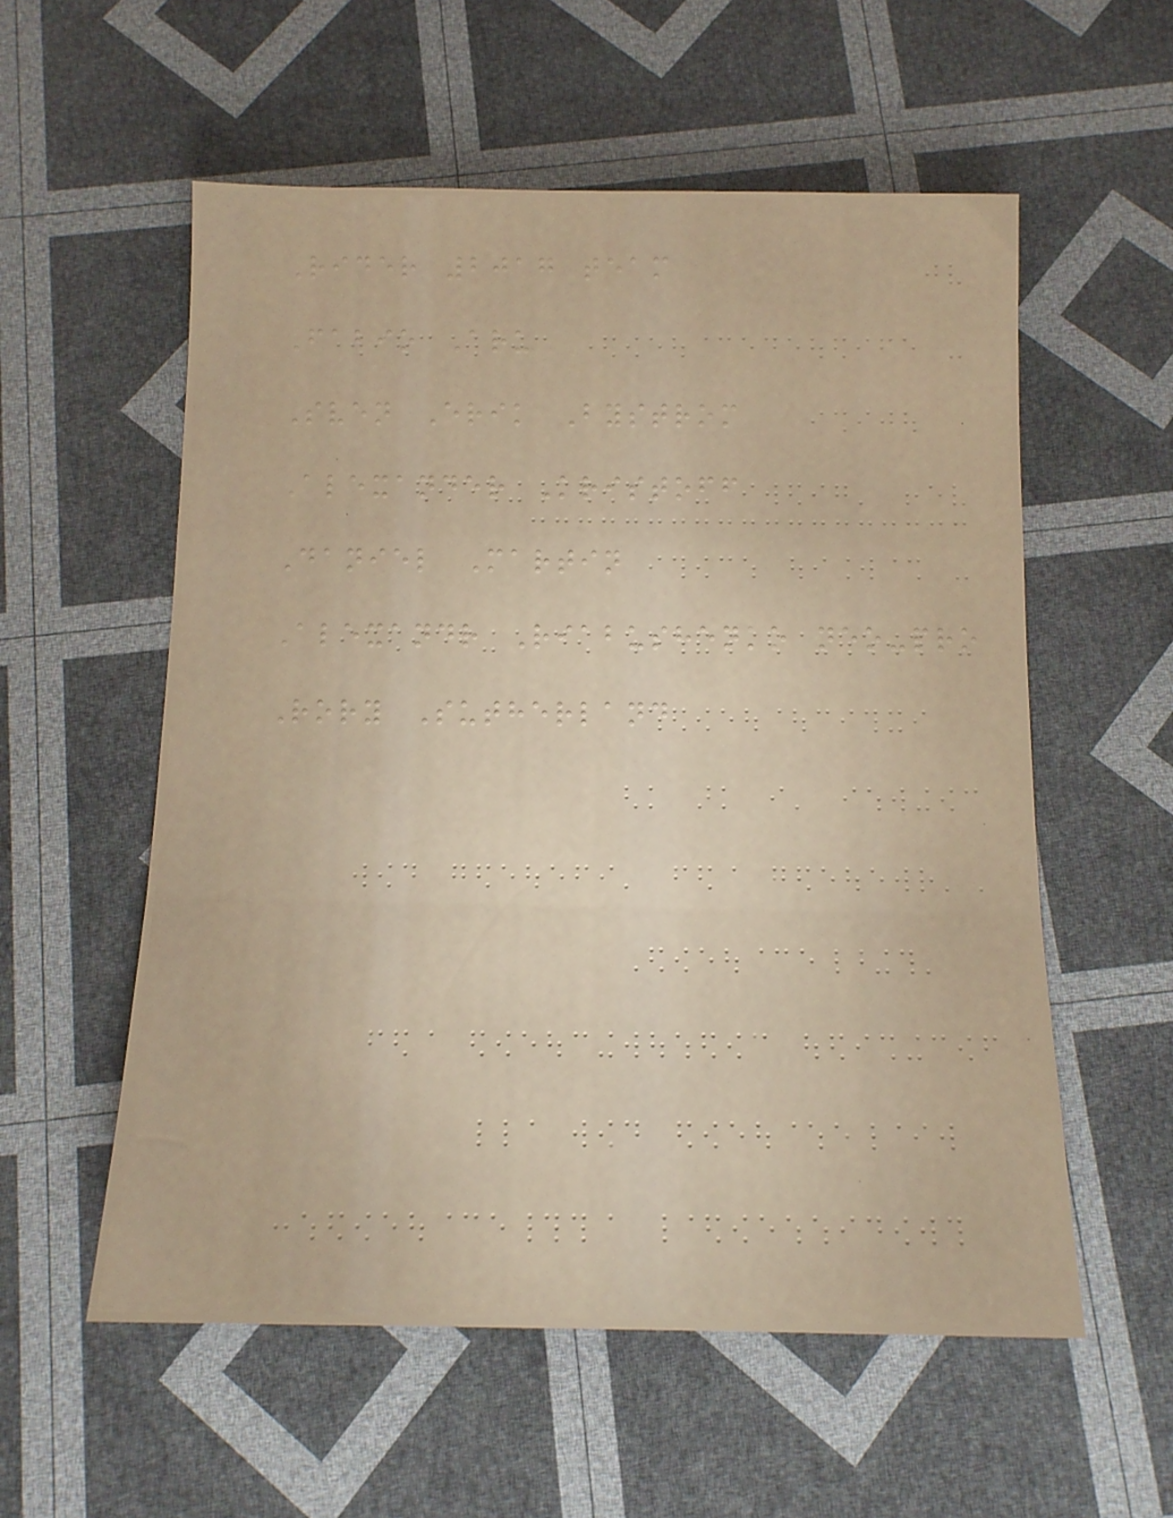Rider 2017 team
Fabio Aru
Sven Erik Bystrom
Alexander Kristoff
Daniel Martin
Alexandr Riabushenko neo-pro
Rory Sutherland
